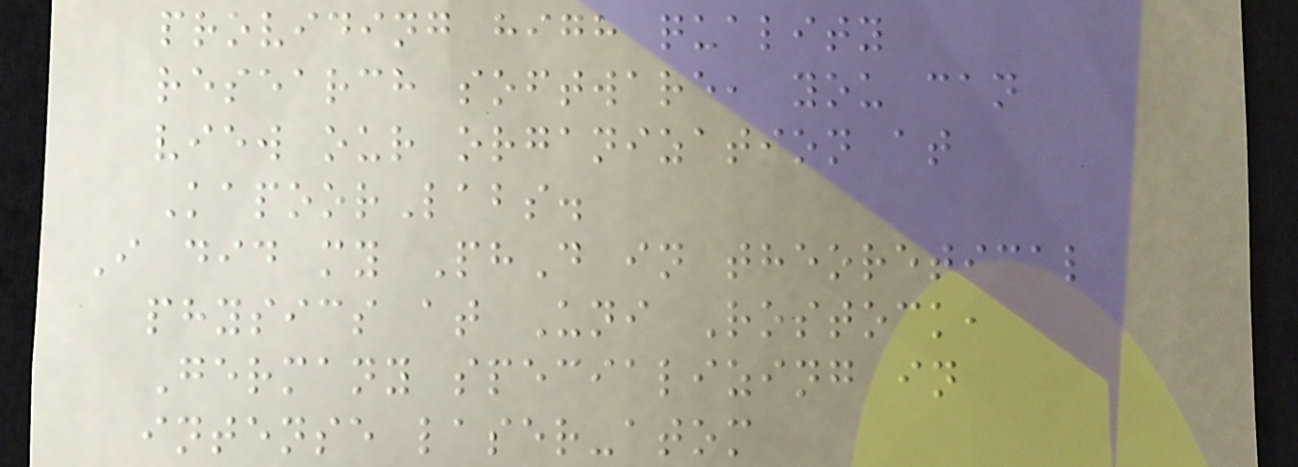providing high quality
research software, you can
view our organization at
KapoorLabs.
I did my PhD in theoretical
physics at Uni Rostock,
Germany specializing in
intense laser-atom
